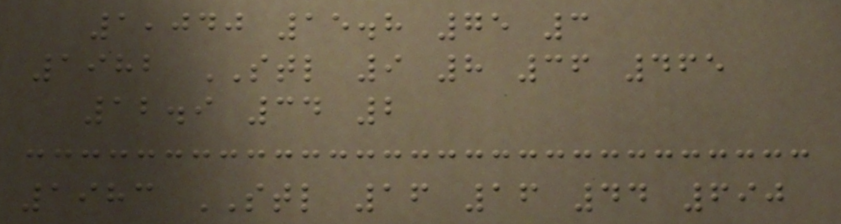1,040 15.8 75 3
1982 STL 9 8 36 465
12.9 34 2
1983 STL 16 16 44 690
